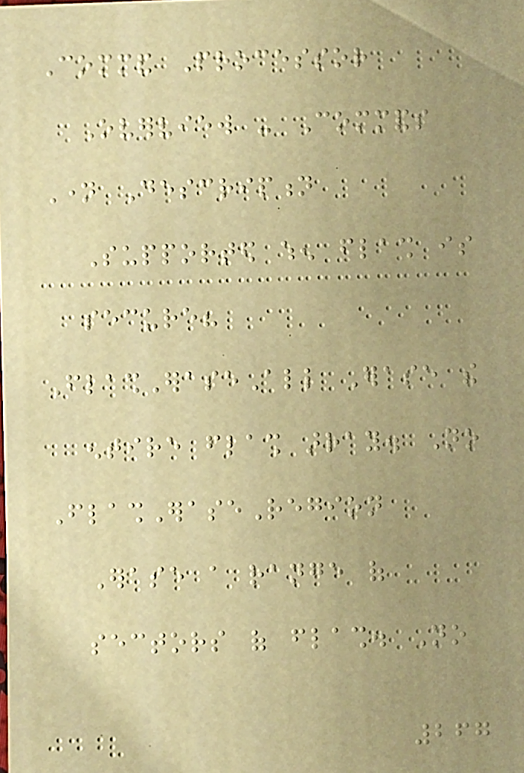Command Processor
Overview - Commands
Name Description
Supported when flash is
secure?
FlashEraseAll Erase the
entire flash array. No
FlashEraseRegion
Erase a range of
sectors of flash. No
267
